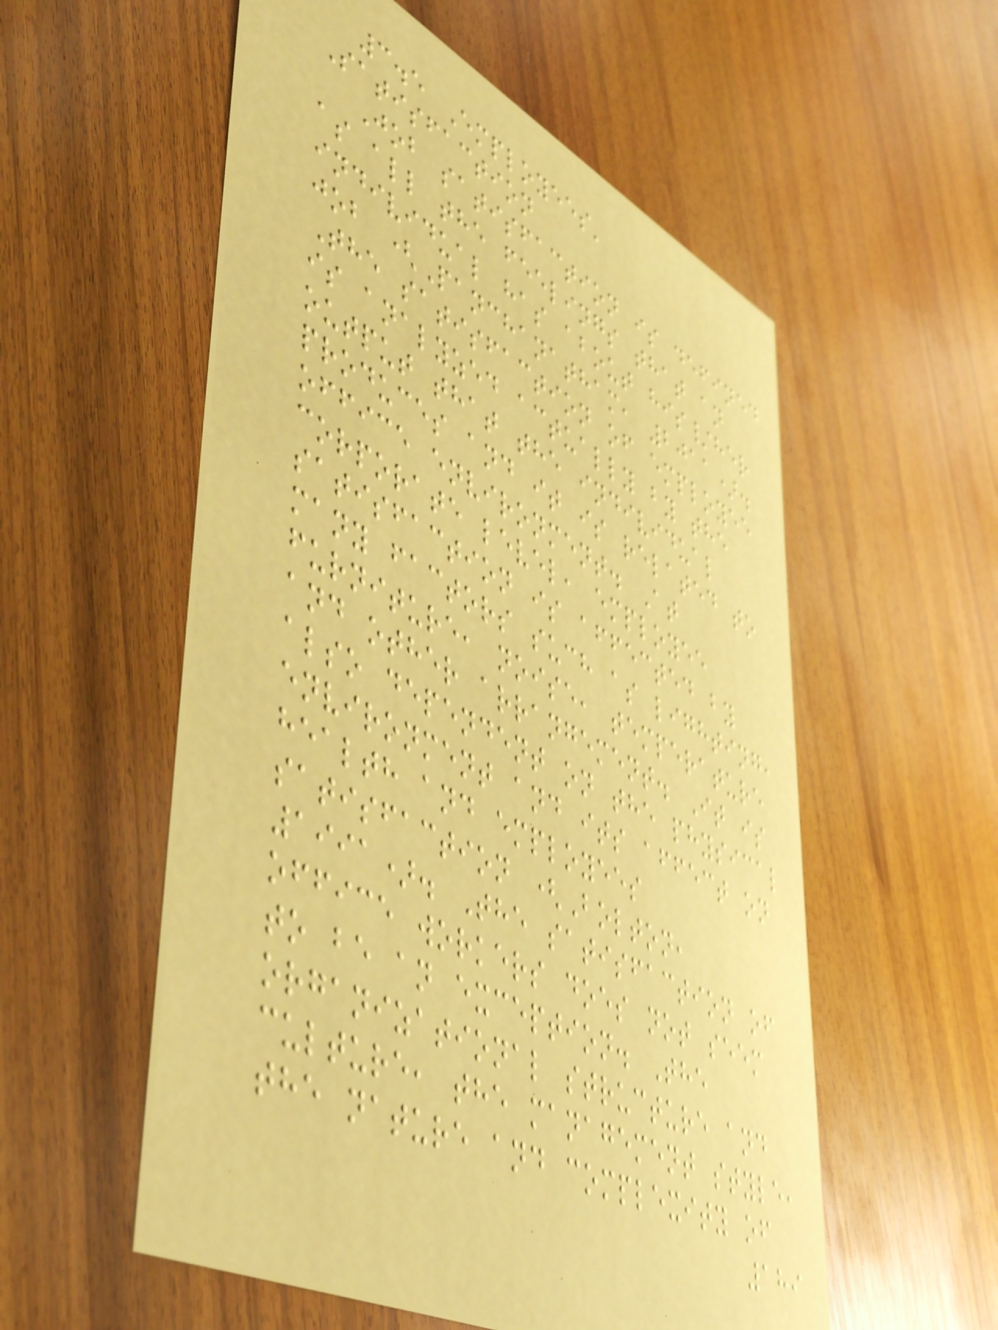3.5 Employees'
Satisfaction
Job satisfaction is defined
as all the feelings that an
individual has about his/her
job (Panchanatham, 2011).
The satisfaction of employee
is analyzed actually by the
output that the individual
produces and it is related to
office environment. At
corporate level, employee
satisfaction is affected by
many factors such as lighting,
furniture, noise, temperature
and other arrangement. It is
also dependent on the physical
environment and its affect on
health and employees
satisfaction (Bolton,
1991). The satisfaction of
office workers does not seem
to be an exception. The
organizational structure and
culture, the management style,
the nature and complexity of
189
